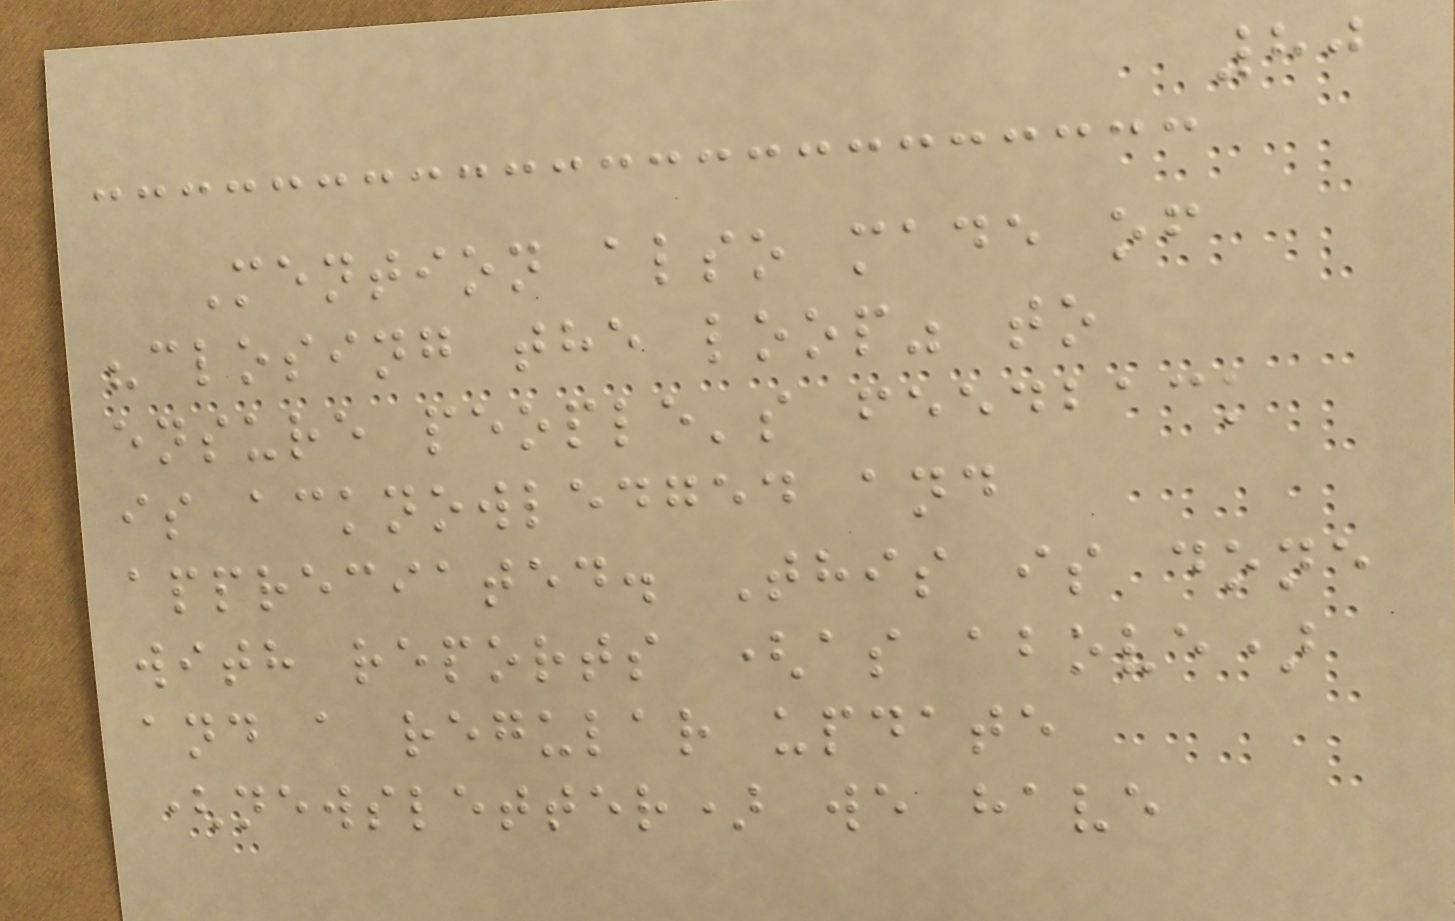80
Mention also made of
"closing the loop" to
ensure people's feedback
is acknowledged and
appreciated. This is done
with reports (as above)
and a regular update
(newsletter) we have
